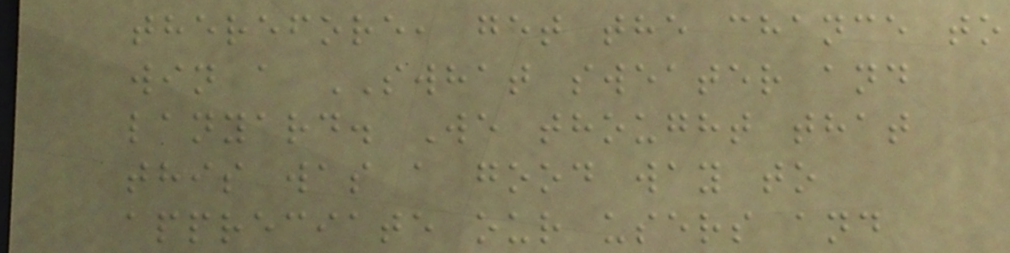therefore, get the chance to
win a SWHAT sweater and
lanyard. We thought that
this was a good way to
appreciate our users and
